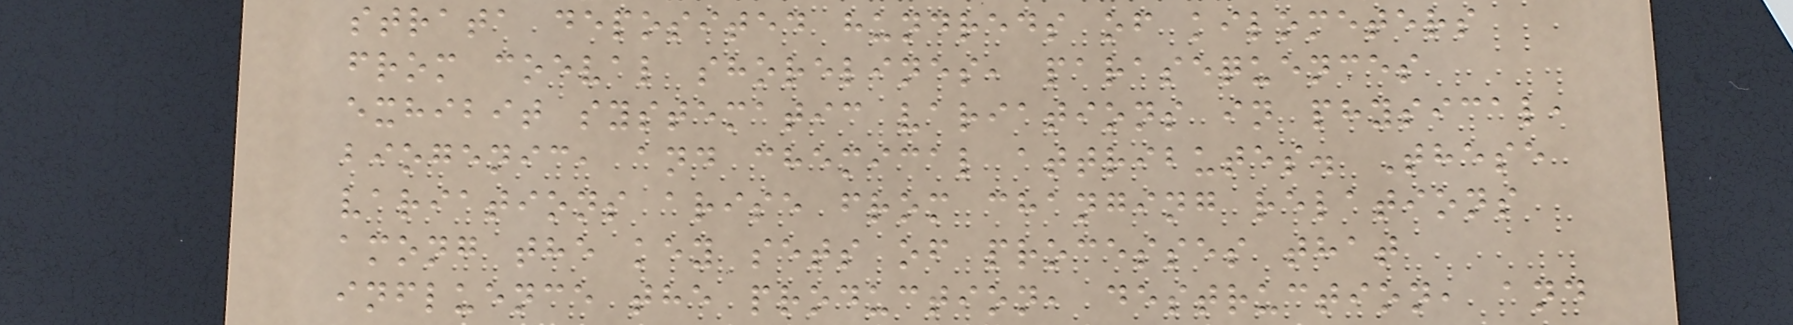strata deposited hundreds of kilometers
from coeval shorelines, parasequences
exhibit systematic variations in physical,
biogenic, and chemical attributes. These
variations arise from changing relations
among the key sets of processes that
influence the production, destruction, and
